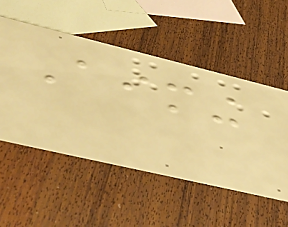Aiming
